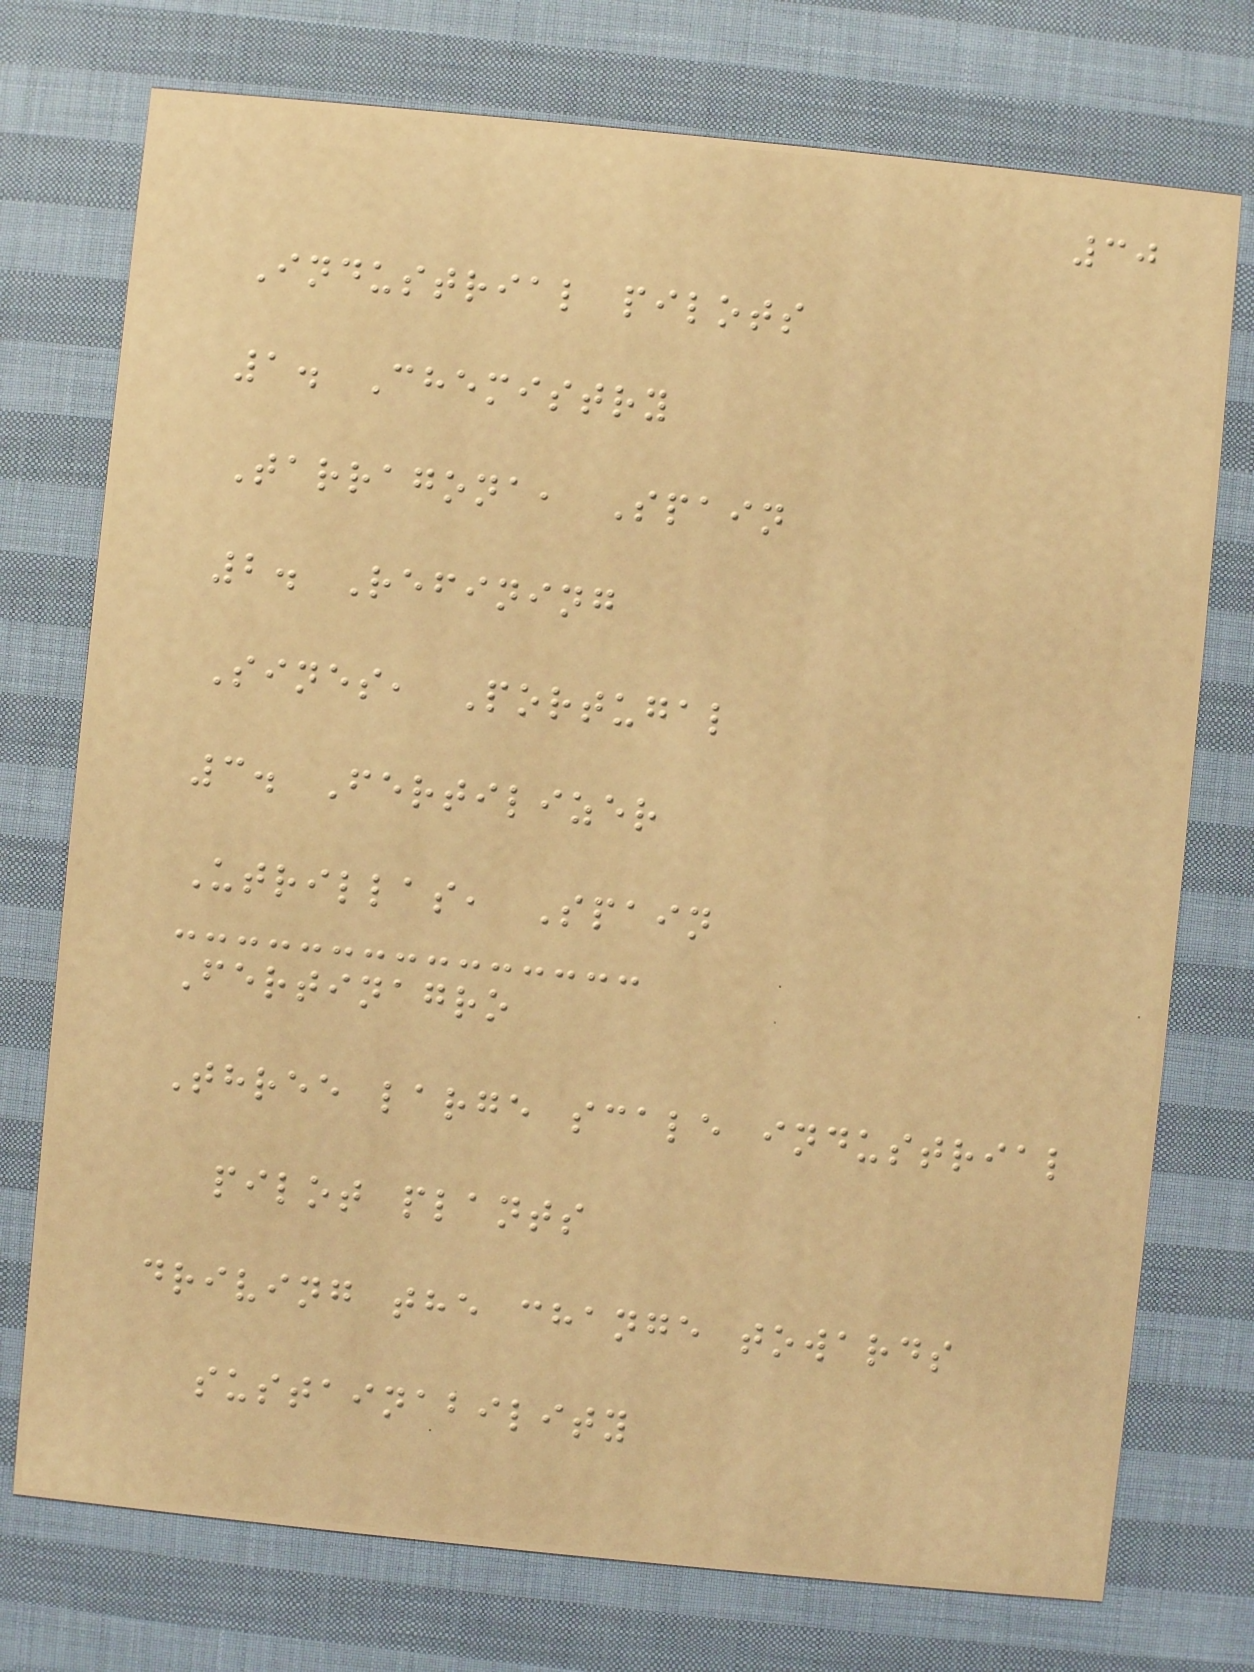30
Industrial pilots
1. Chemistry
Tarragona, Spain
2. Refining
Sines, Portugal
3. Fertilizer
Utrillas, Spain
Fertinagro
Three large scale industrial
pilot plants
driving the change towards
sustainability
